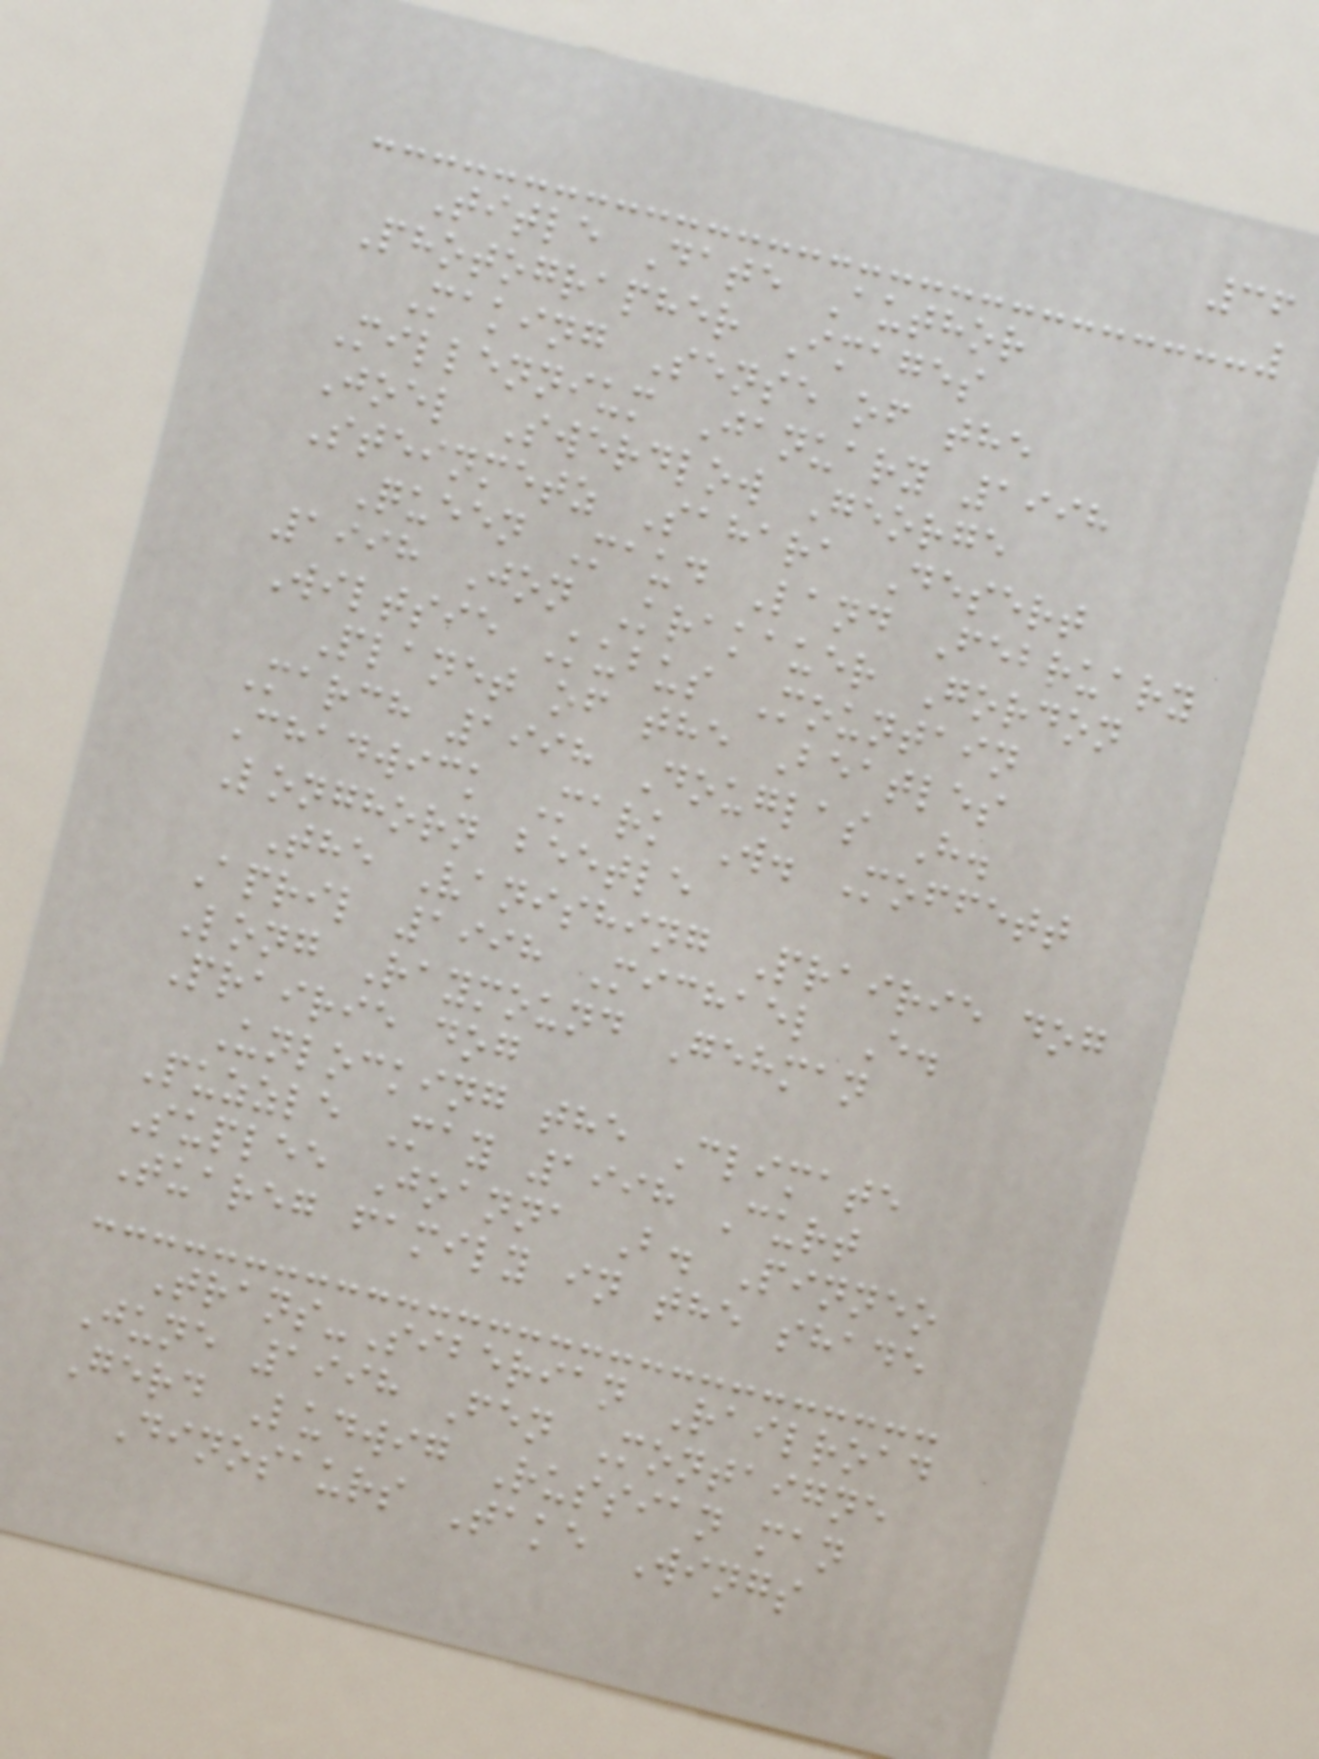36
Title Date Author
Photographer Images
Making Sense of the
Millennium January 1998
Joel Swerdlow George
Steinmetz Sahara Desert
Queen Maud Land February
1998 Jon Krakauer Gordon
Wiltsie Kubus Mountain
Planet of the Beatles
March 1998 Douglas H.
Chadwick Mark W. Moffett
Longhorn beetle
The Vanishing Prairie dog
April 1998 Michael E.
Long Raymound Gehman
Prairie dog
Unlocking the Climate
Puzzle May 1998 Curt
Suplee Joanna B. Pinneo
Tuareg family in the shade
Trans-Siberian Railroad
June 1998 Fen Montaigne
Gerd Ludwig Russian man
Dinosaurs Take Wings
